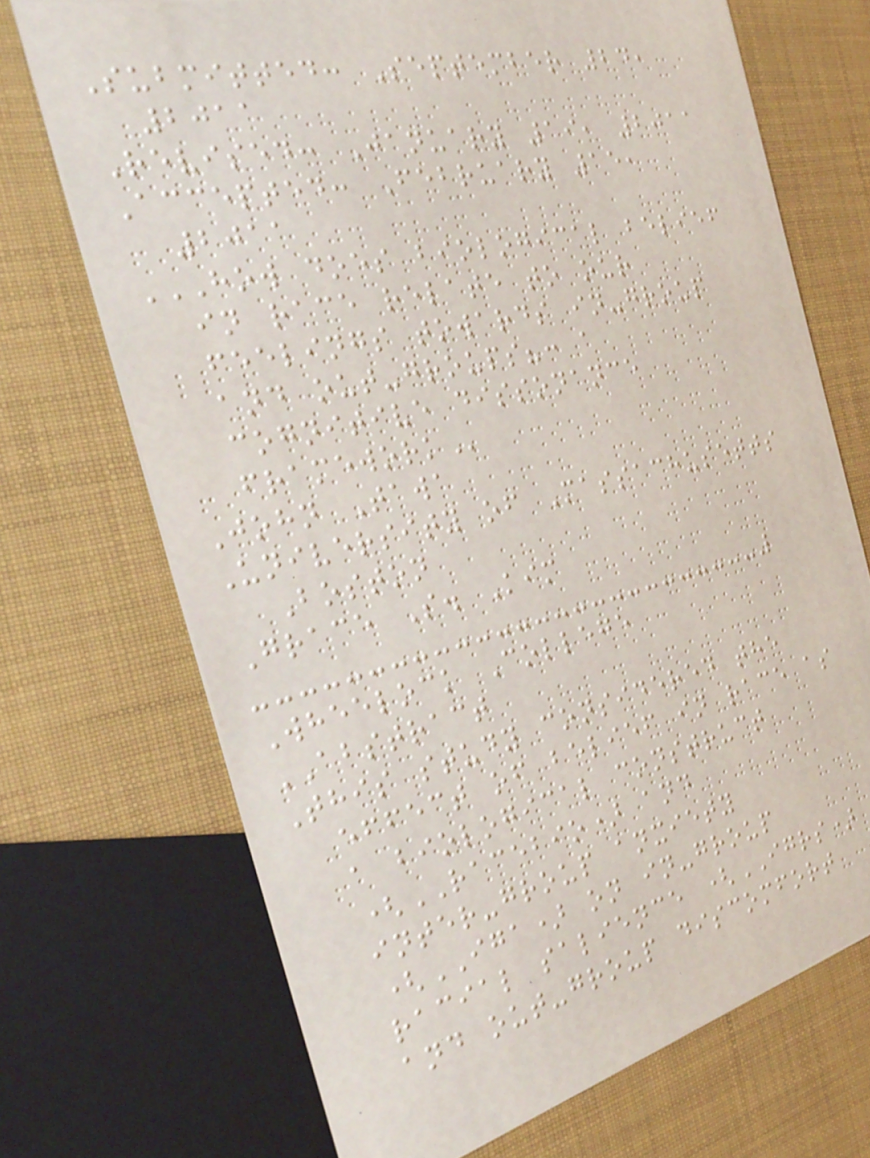Submitted: September 24,
2011
Revised: January 19, 2011
Accepted: February 15,
2011
HOW DOES BIOLOGICAL BELIEF
IN RACE RELATE TO OUR
FEELINGS TOWARDS IN-GROUP
AND OUT-GROUPS?: A
COGNITIVE DISSONANCE
FRAMEWORK
John Tawa
University of Massachusetts
Boston
Grace S. Kim
Wheelock College
ABSTRACT
This study considered the
effect of belief in race as
a biological construct
(RACEBIO) and
inter-group anxiety
(IGA) on in-group
racial salience (IGRS)
and out-group discomfort
